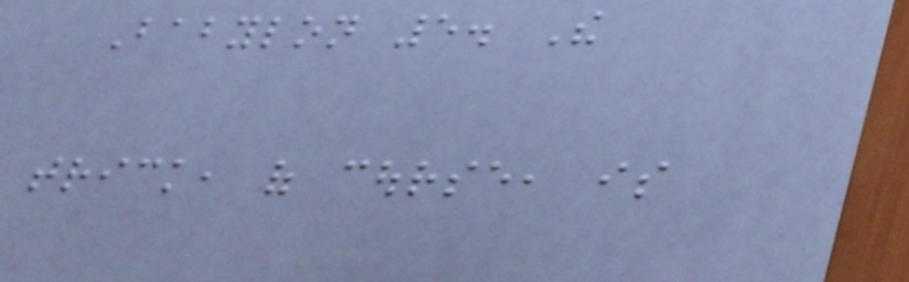Babylon 5. The
trick, of course, is
